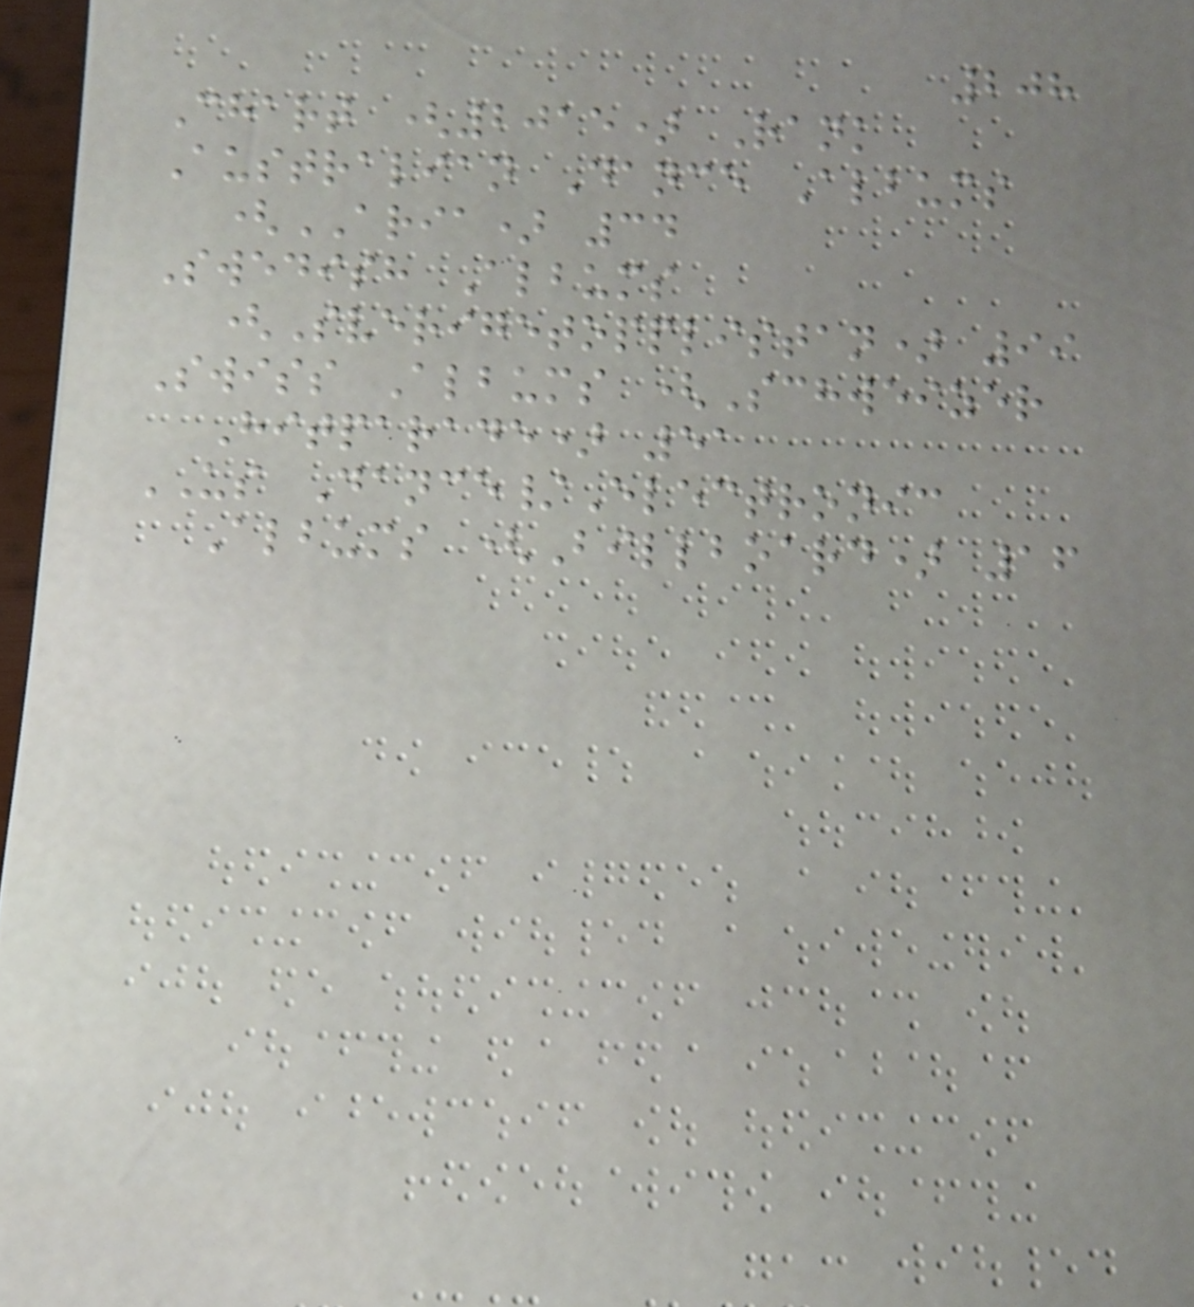208
Chart (2015) Rank
Australian Dance Albums
(ARIA) 34
Swedish Albums
(Sverigetopplistan) 99
Swiss Albums (Schweizer
Hitparade) 51
US Dance/Electronic
Albums (Billboard) 16
